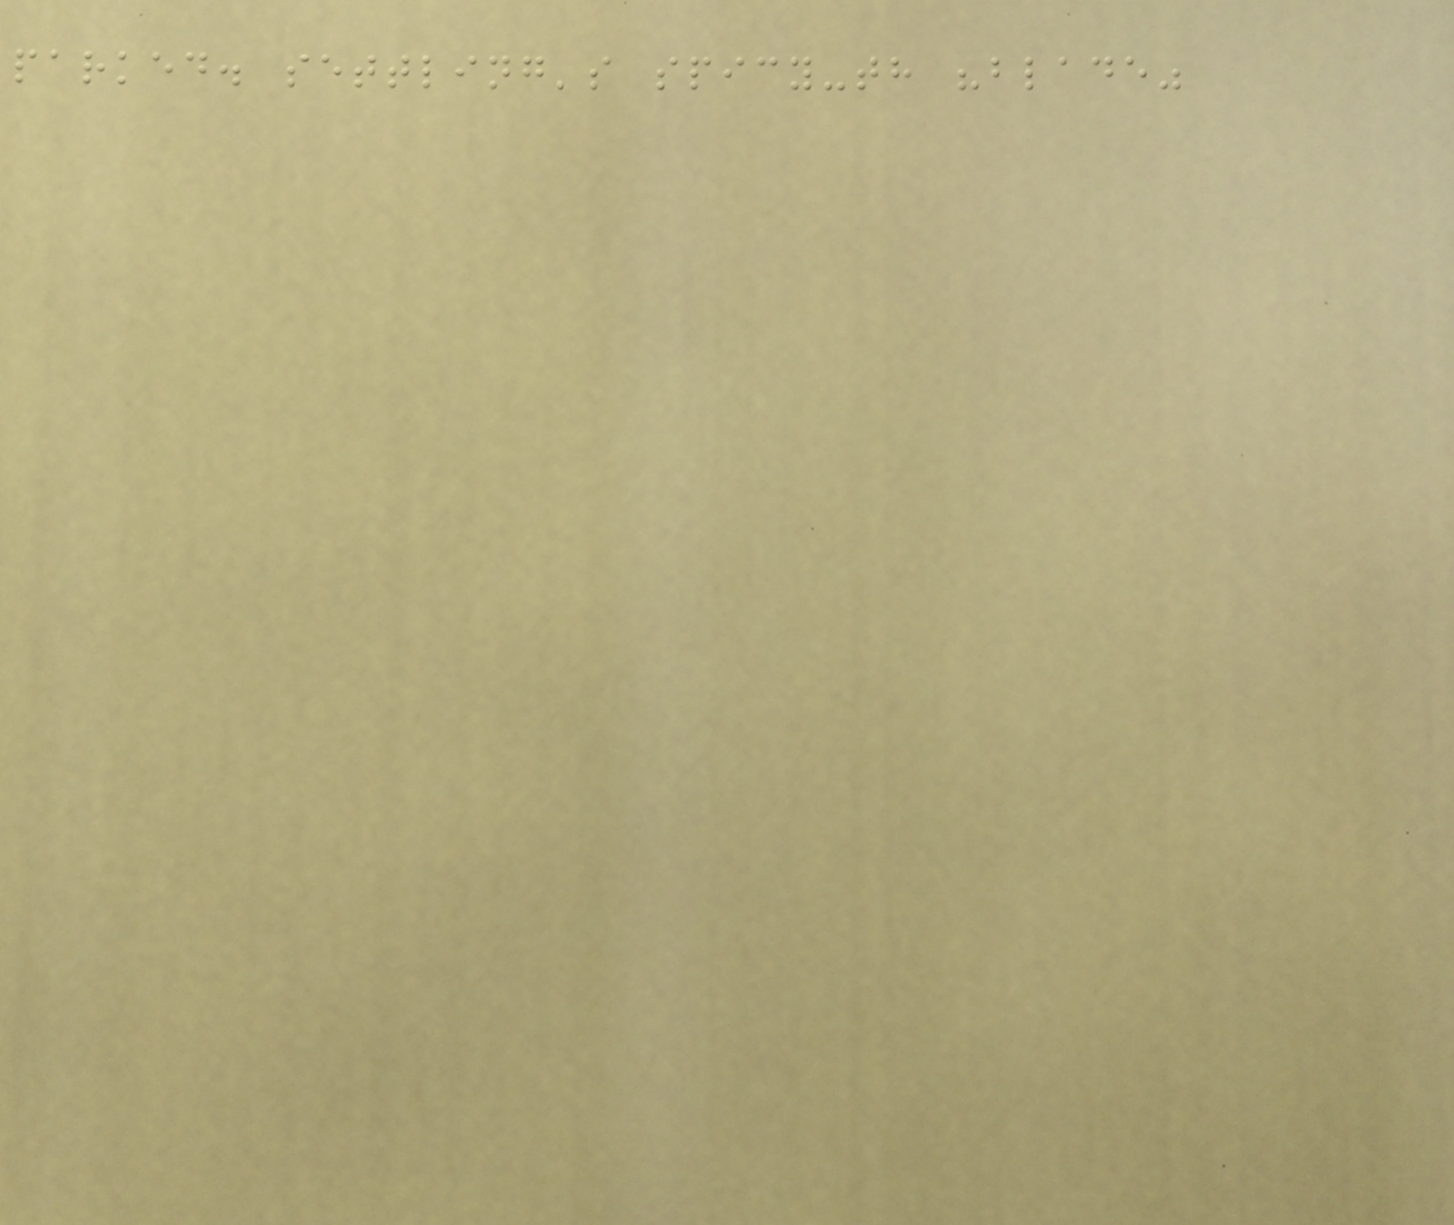parked. settling's spicy-th "blade"
